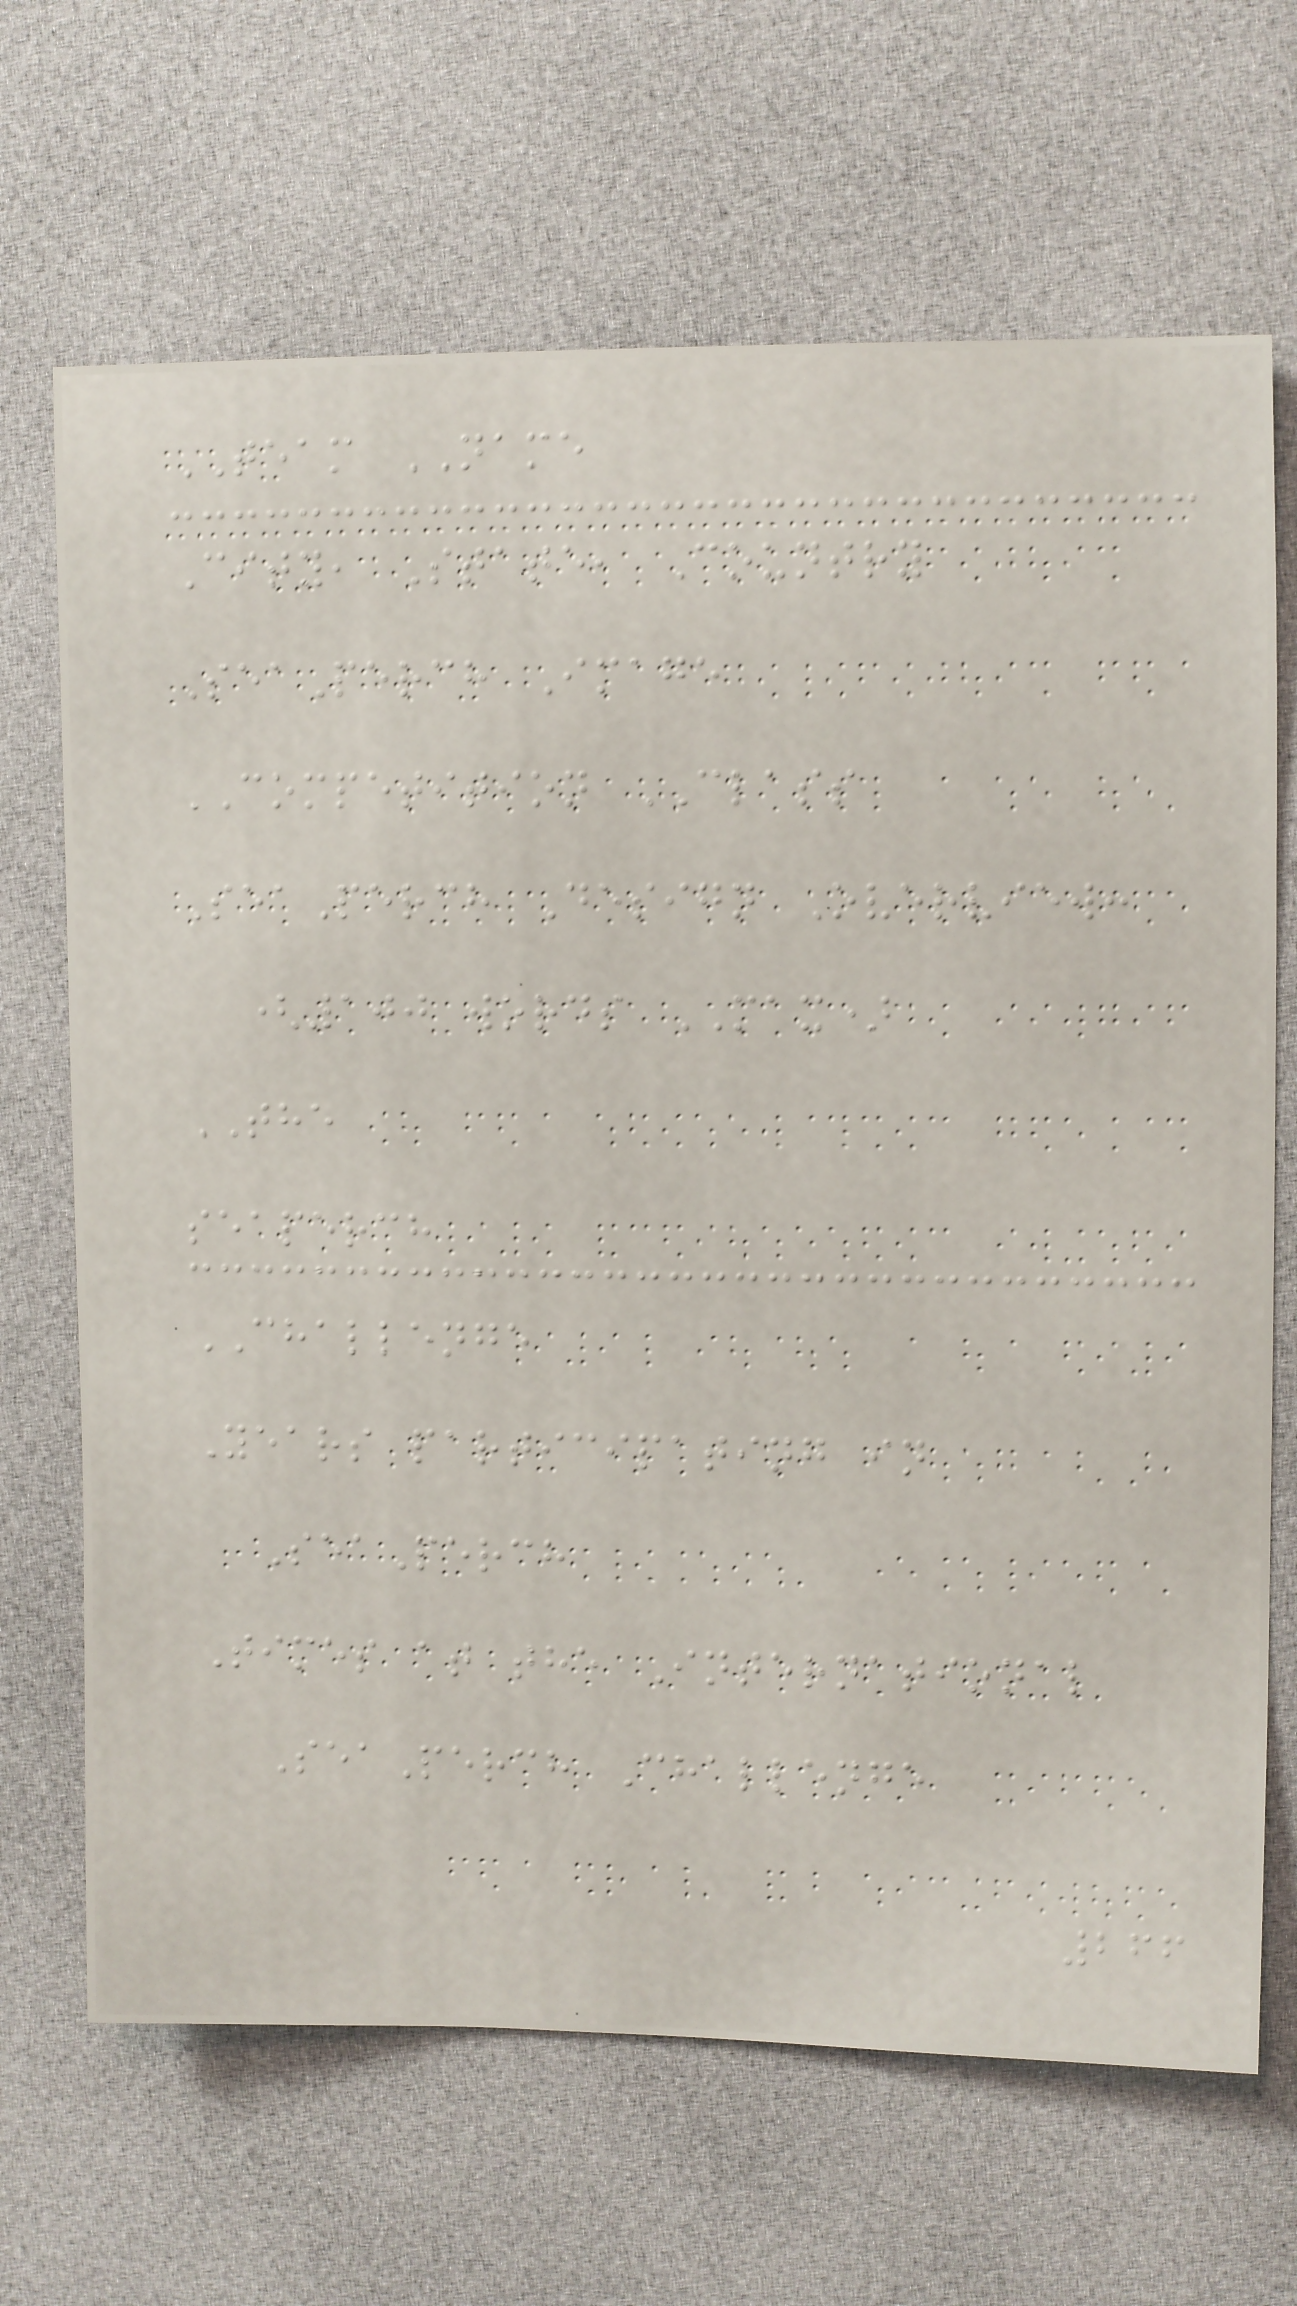TEAM NAME
City, State, Country
SeaPerch Image
COMPETITION CLASS
SeaPerch Design Overview:
(100 words MAX)
THE
seaperch
CHALLENGE
Years participating in
SeaPerch
Times at the International
SeaPerch Challenge
266
